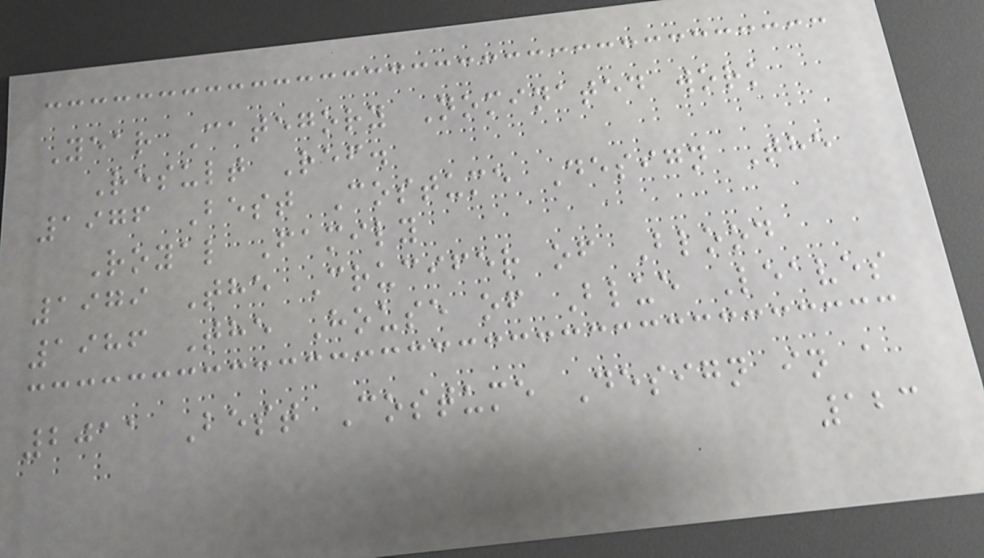Year Category Nominated work
Result Ref.
1976 Best Costume Design The
Royal Family
1979 The Crucifer of Blood
1986 The House of Blue Leaves
2011 Best Costume Design in a
123
